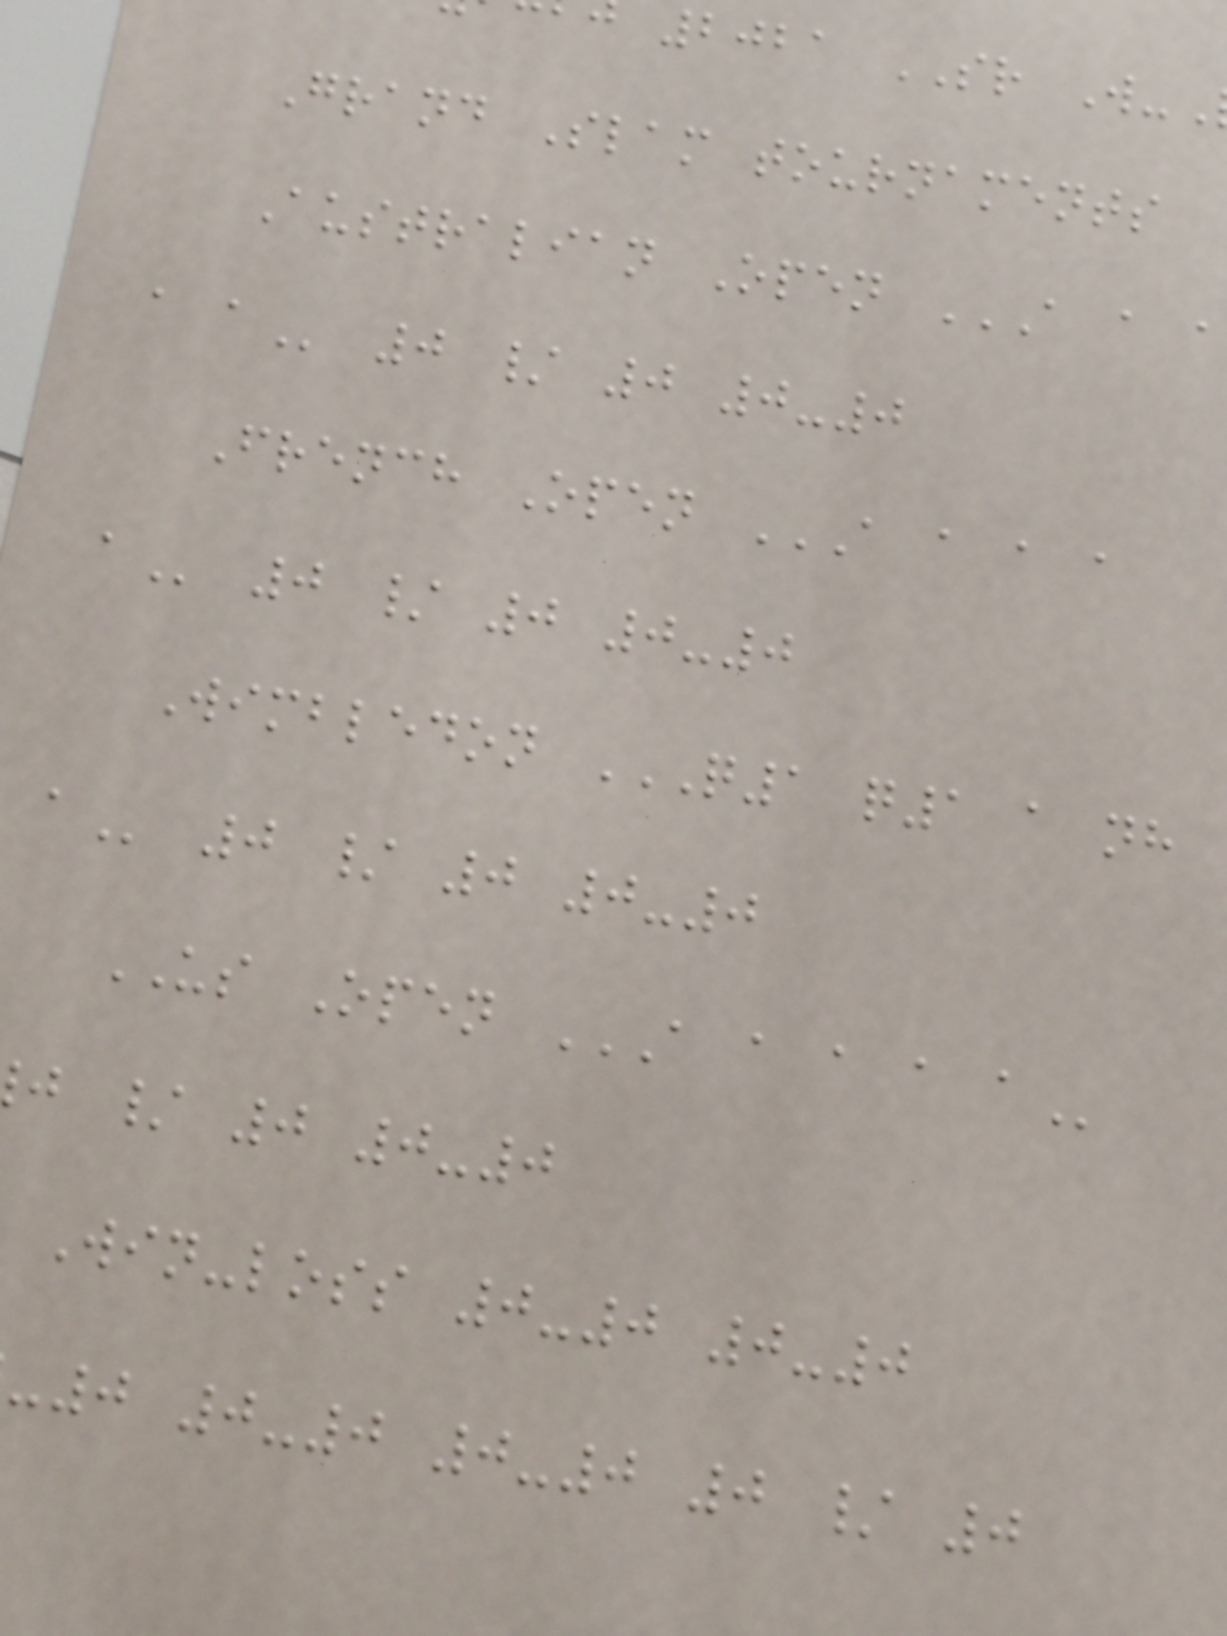2021 SR W-
Grand Slam tournaments
Australian Open A A A
French Open A A A A
0 / 0 0-0
Wimbledon Q1 Q1 A NH
0 / 0 0-0
US Open A A A A A
j / 0 0-0
Win-loss 0-0 0-0
-0 0-0 0-0 0 / 0
